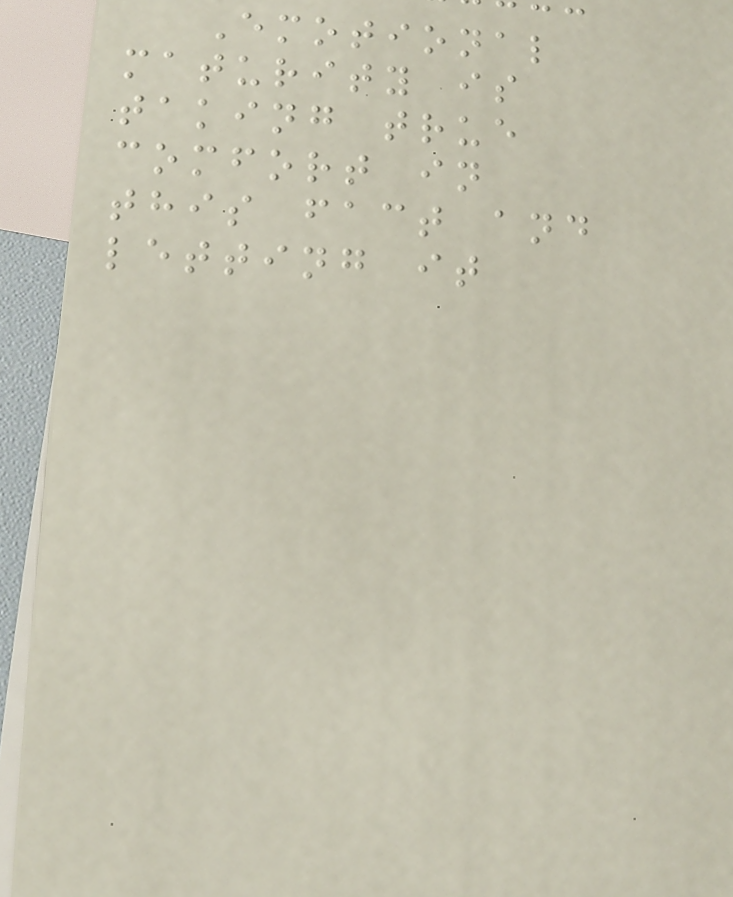Emotional
maturity is
taking true
comfort in
this fact and
letting it
